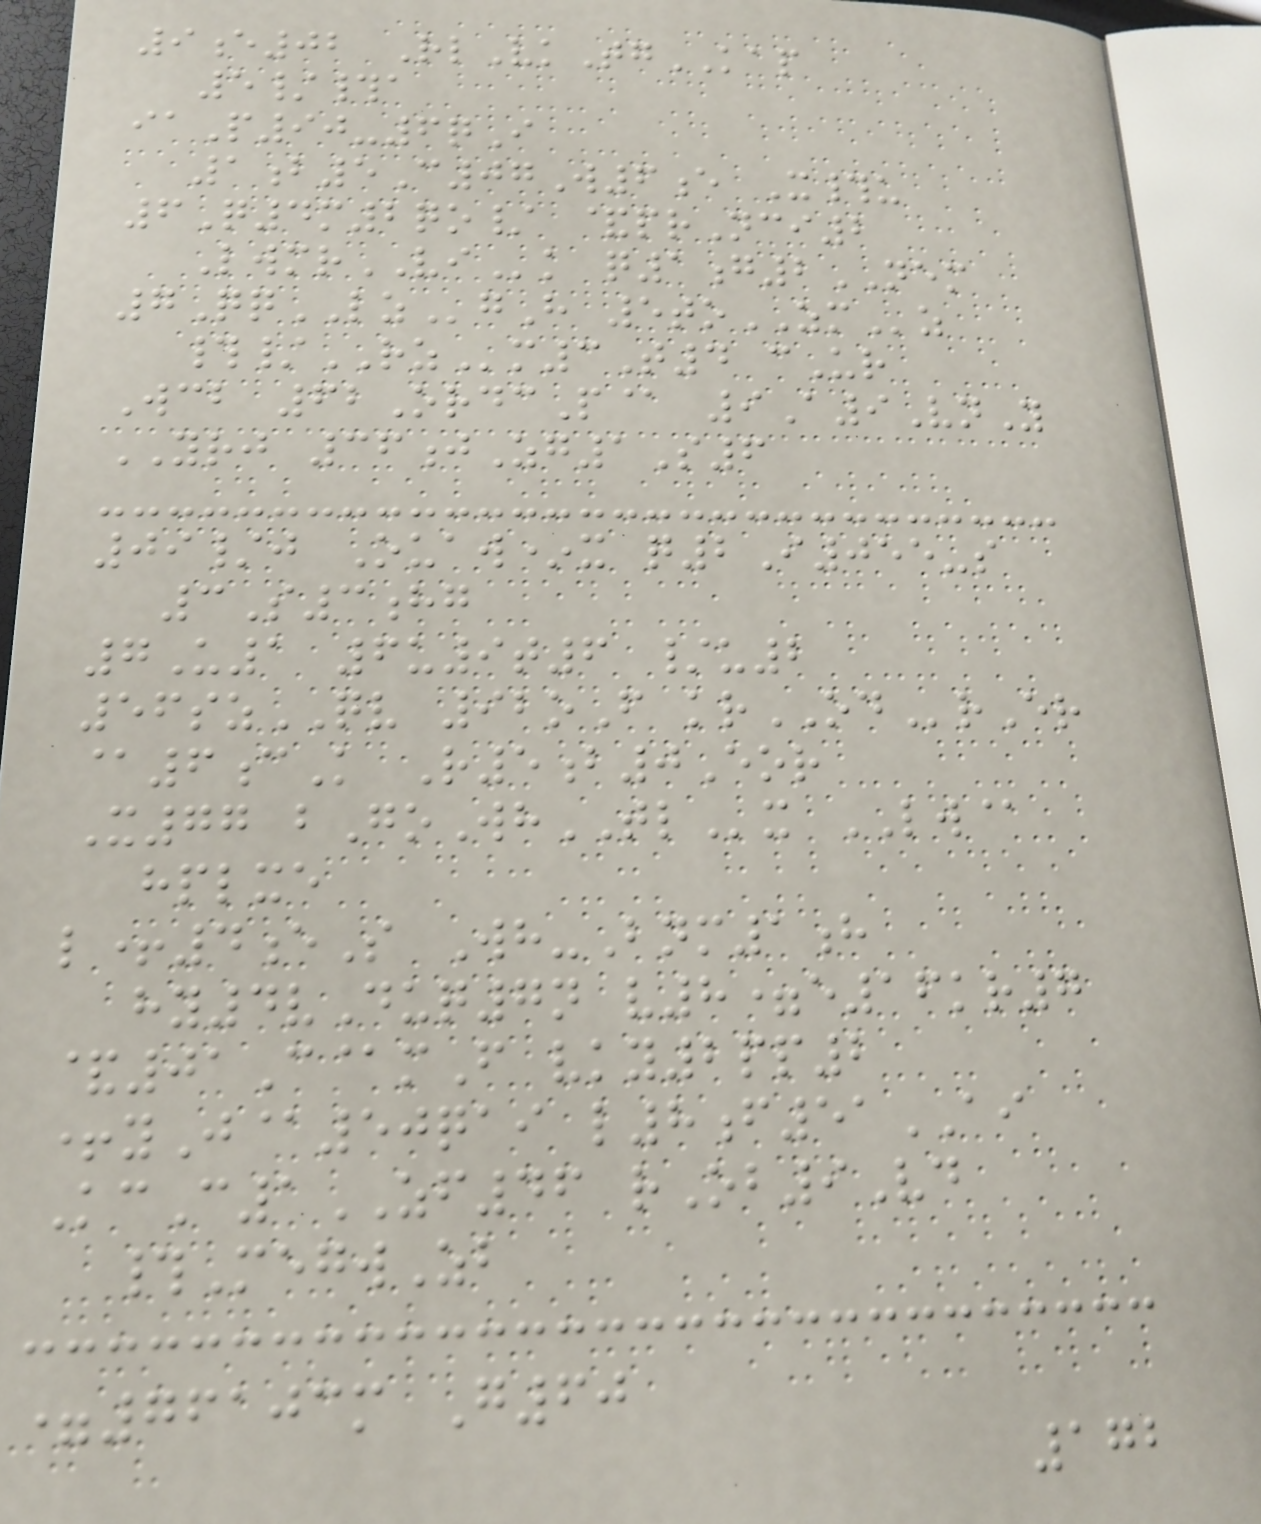9e02 RlVkTgKAP
5/#a
iaP90-6qI
1b5C07W6e X#u
6Q4m2qo/ &prNci2
LwmrVIk q1g2NEM
7QqLZgH 5toZMz
#/RZm3T4 cUr
Wcb 62OrdcP@ 9A9VnY
YRJ 36jZg1S6
09/j Ouaw*x q2I055-s
3S3hg
7U1 6u9t6 /u2
56szQV 92oF krODrEr
@6cK R5b0Eor
X77 bGoWhTLx LW@
hplxe
l+4eS Wh-Bnm1h
hy4vDuq7n v8=e16kr7
&01C@mF vky2pp2
+yJ@50qai l8f51AI
KcC1ZF46 rOb9Vd
#MegwZb
=76103m G60
172
